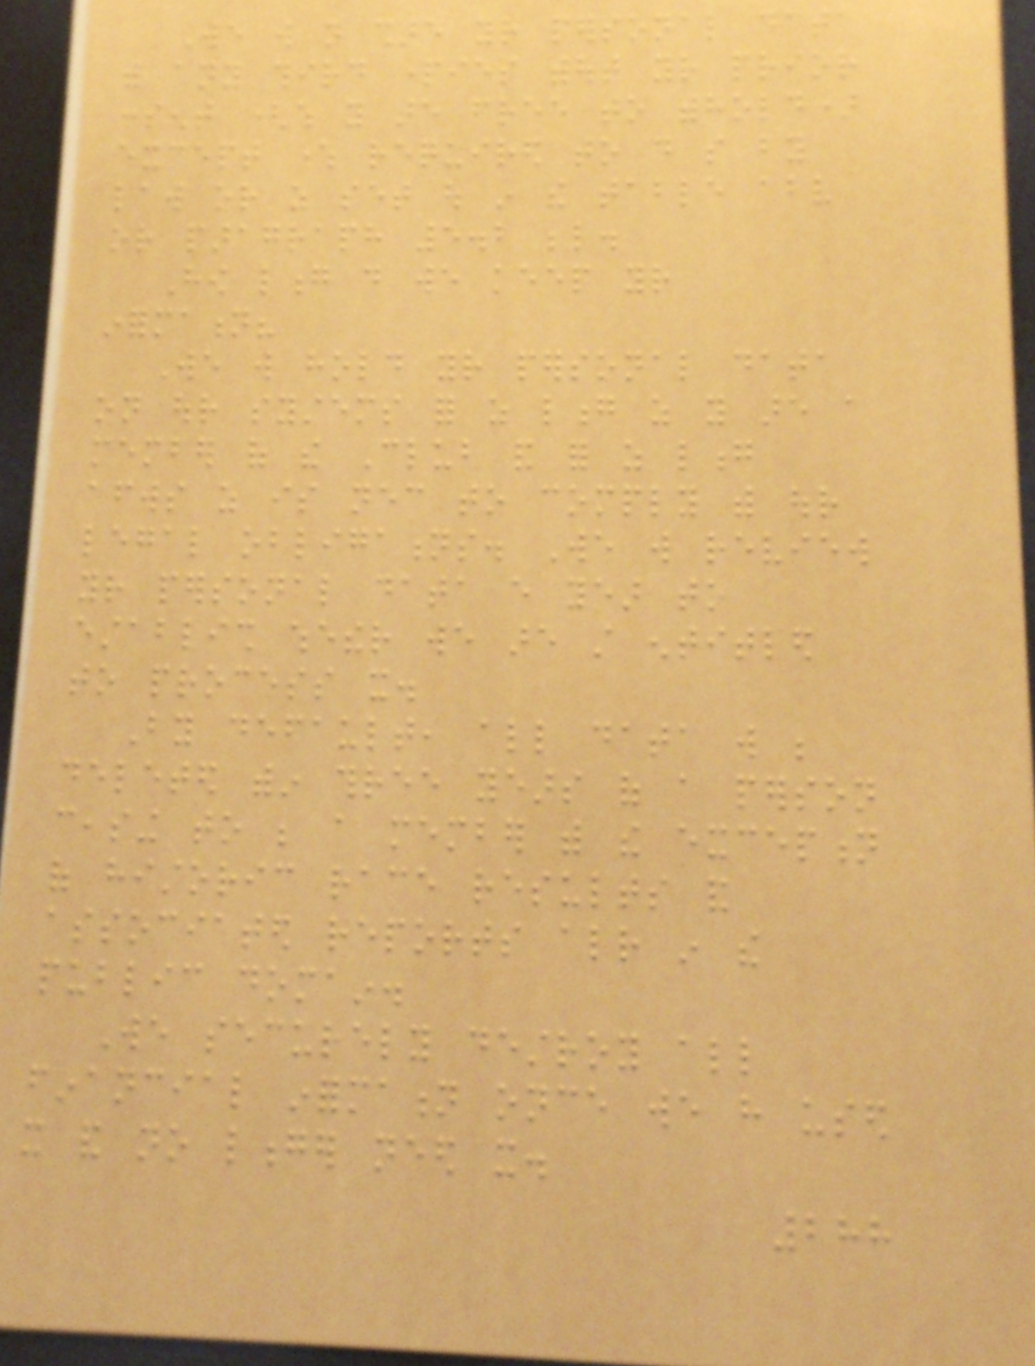We will not share your personal data
with any third parties without your prior
consent (which you are free to withhold)
except where required to do so by
law or as set out in the table above
or paragraph 5.2 below.
How long do we keep your
information?
We will hold your personal data
on our systems for as long as you are a
member of the Club and for as long
afterwards as is necessary to comply with our
legal obligations. We will review
your personal data every year to
establish whether we are still entitled
to process it.
By default, all data will be
deleted within three years of a person
ceasing to be a member with the exception
of historic race results and
associated reports already in the
public domain.
We securely destroy all
financial information once we have used
it and no longer need it.
288
